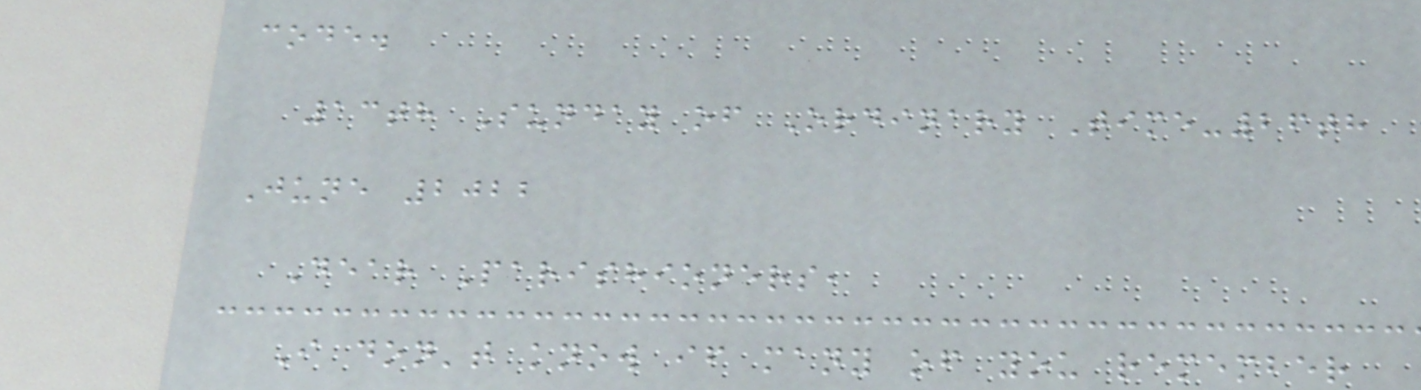code.
13th Sunday of Ordinary Time-26th
June 2022
Dear Parishioners,
I don't know if many of you remember
